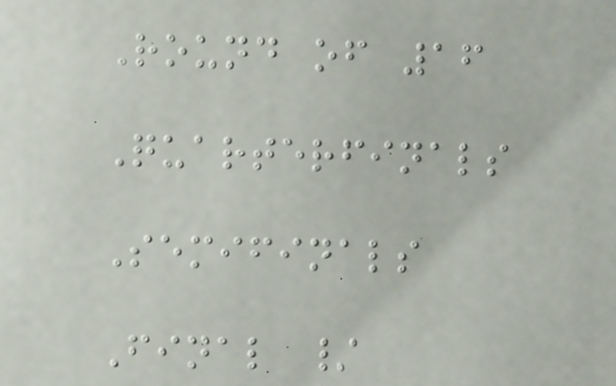Round of 16
Quarterfinals
Semifinals
Final /
